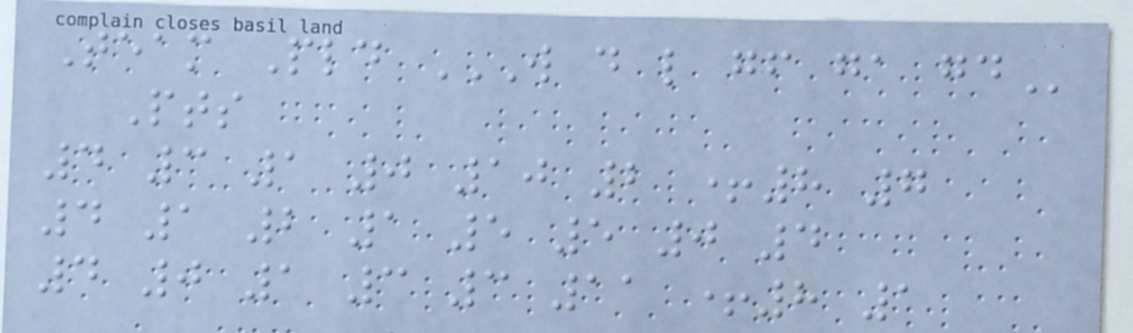Team Pld W D L GF GA GD
Pts
4 3 1 0 10 2 +8 7
4 1 2 1 5 5 0 4
4 0 1 3 3 11 +8 1
